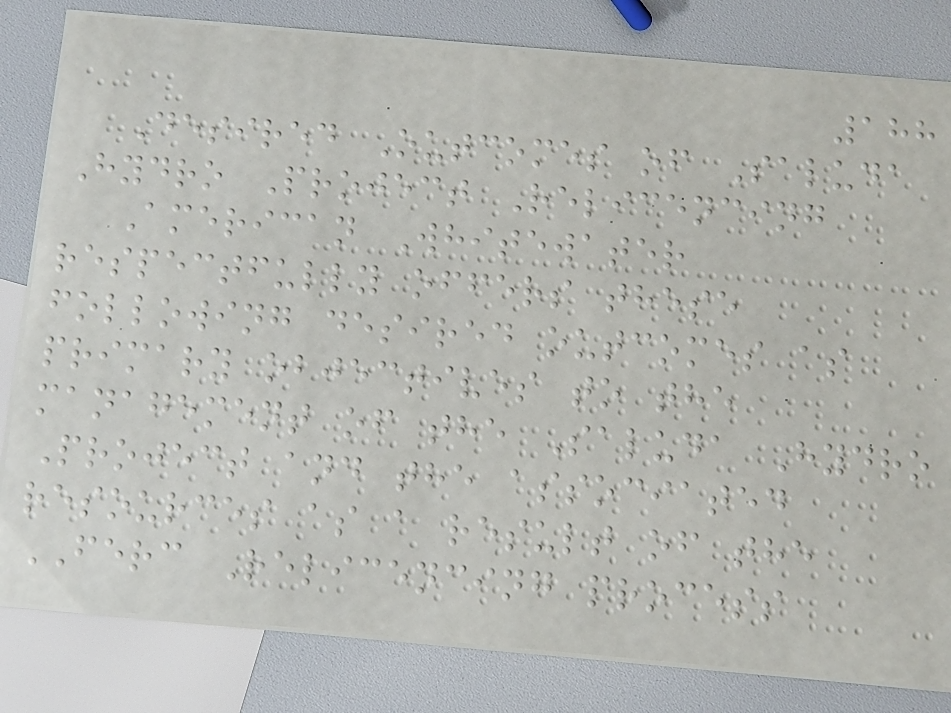188
Desired Outcomes of Saluda
Hydro Project Relicencing
American Whitewater
respectfully offers these
following desired outcomes as
primary objectives to the
management of the Saluda Hydro
Project and the associated
resources as a result of the
FERC Relicencing process
